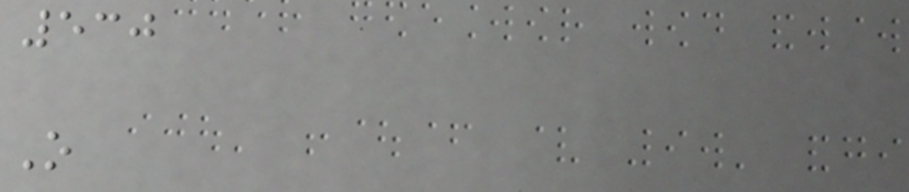530
O
